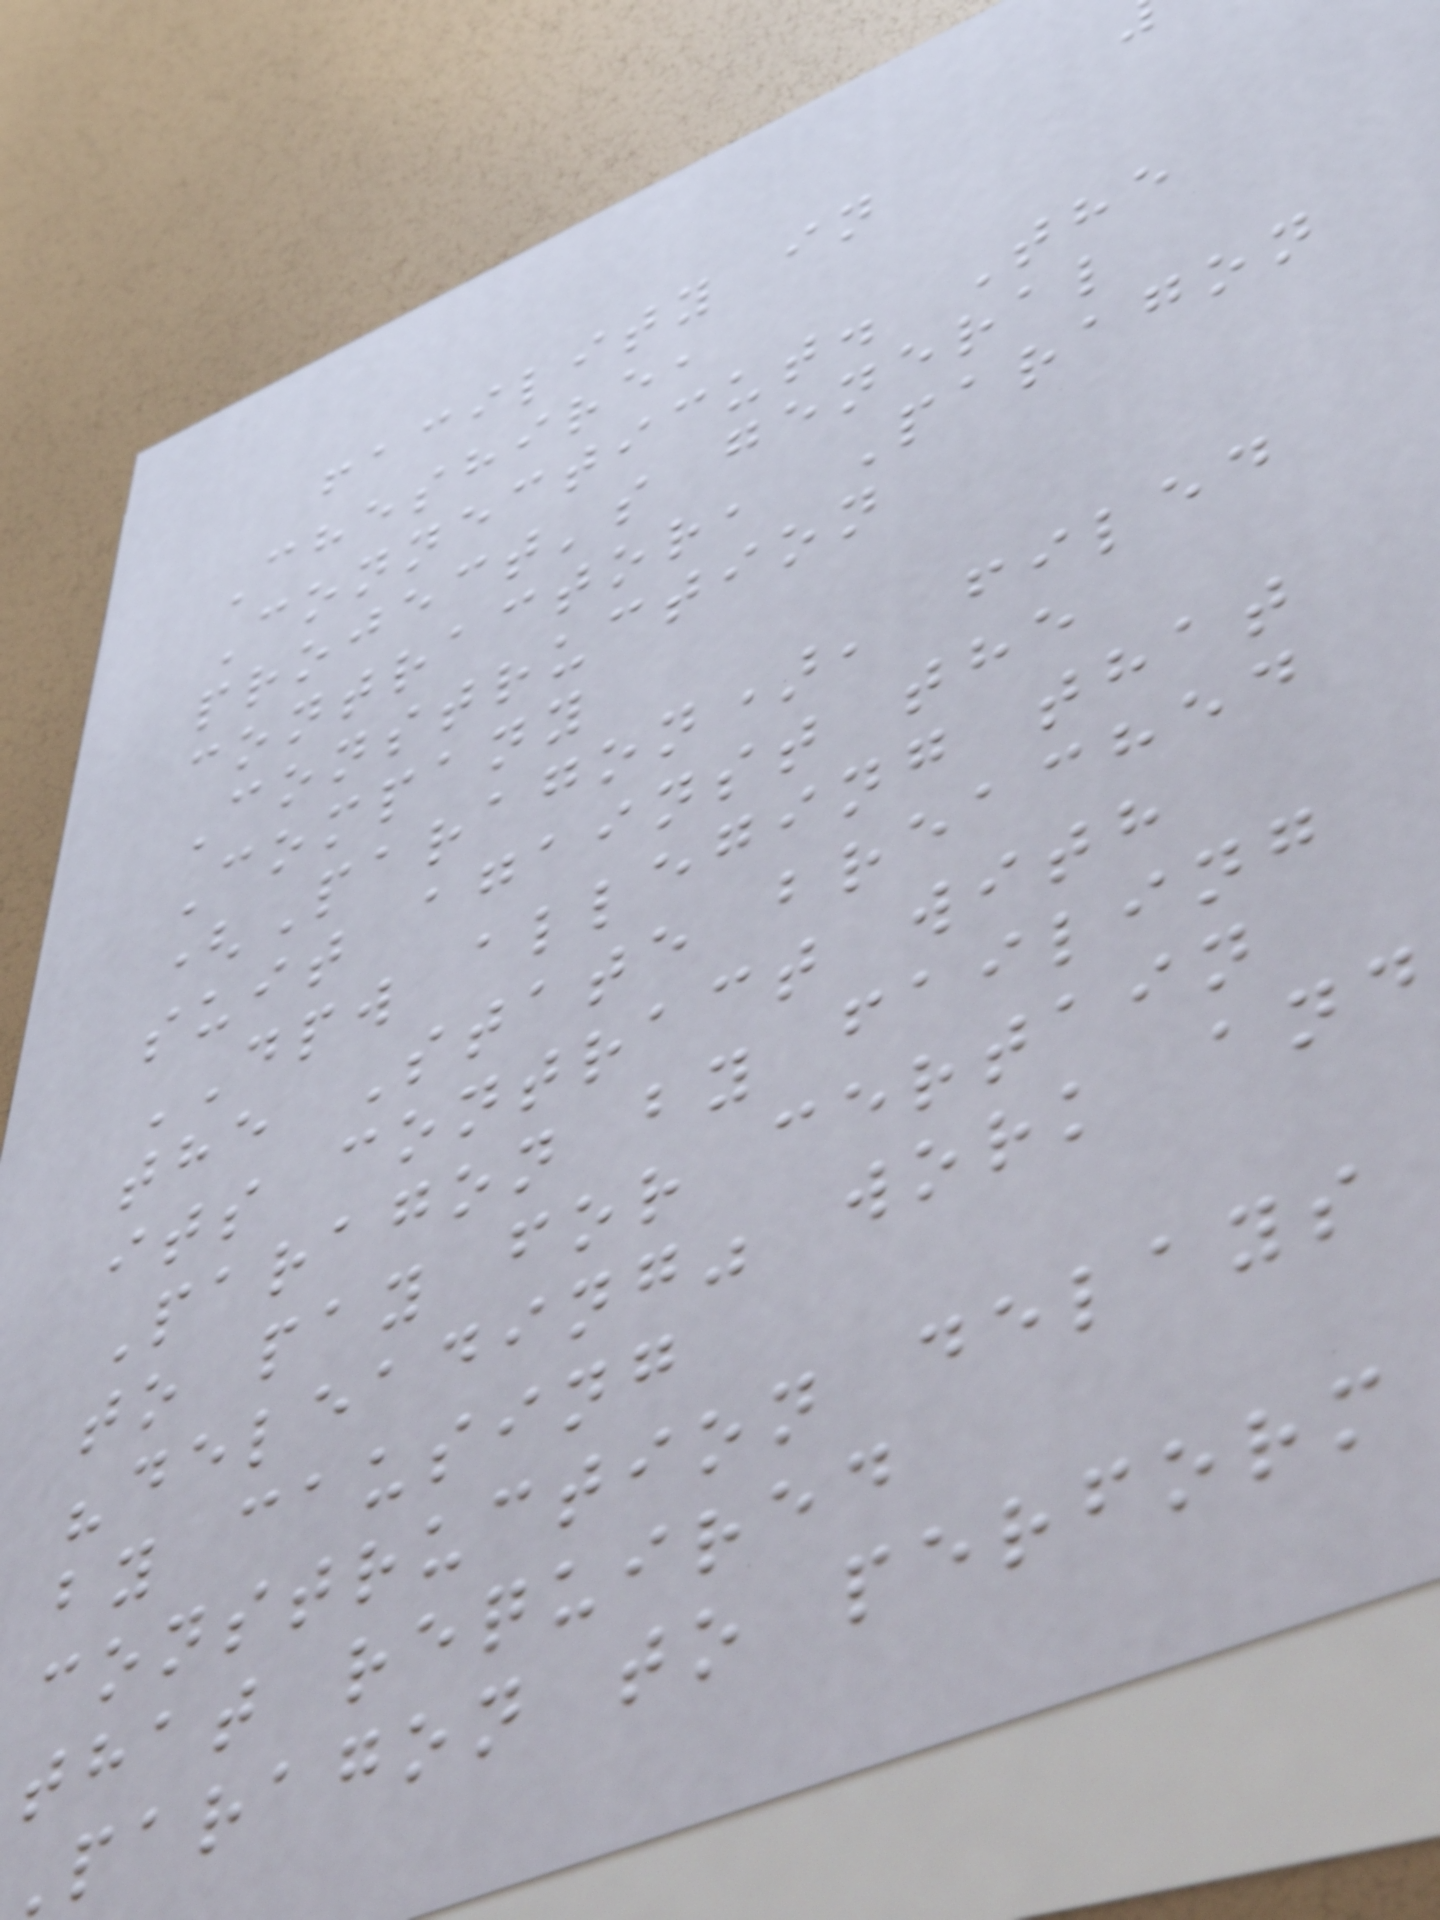facility in
Cheshire,
Connecticut. The
project's general
contractor, Paragon
Construction
Company
(Paragon), filed
suit against the
DPW alleging that
the State breached
its contract with
Paragon by failing
to pay for certain
"deleading" work and
by causing
construction delays
that required
paragon to perform
